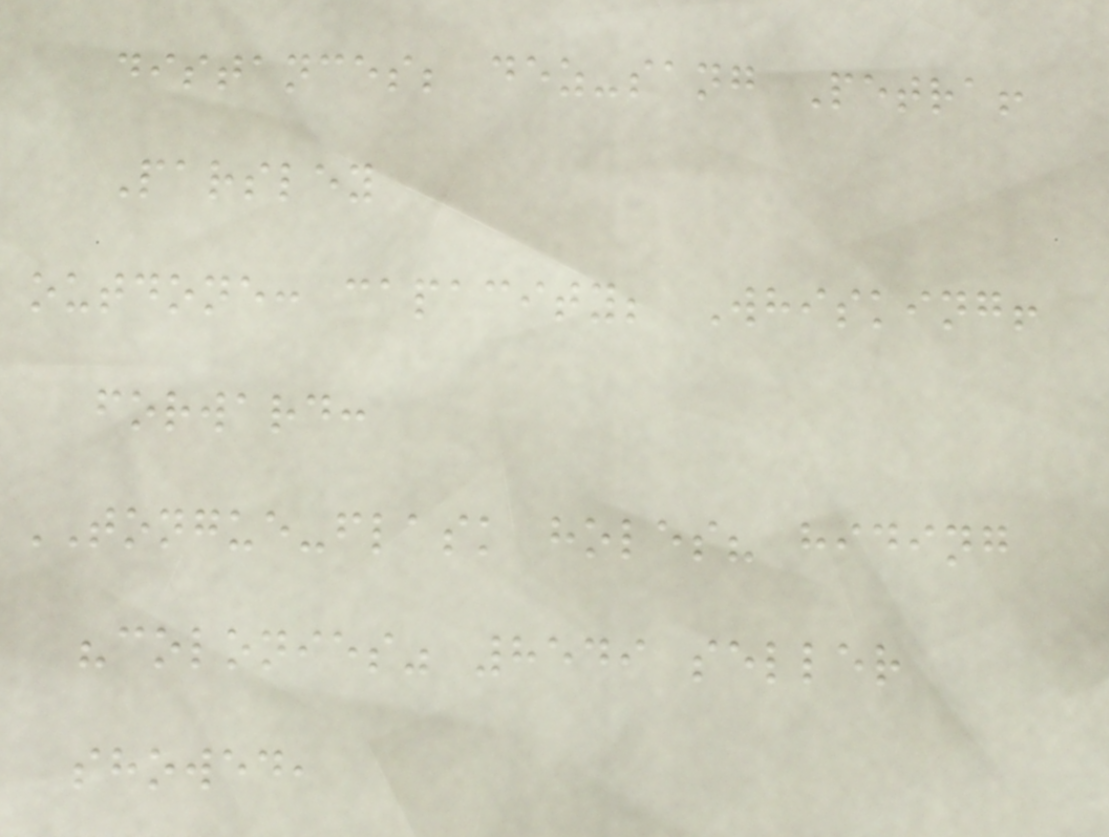distances; dez-sang Petra!
Parsley
outdone: capacity; Whisking!
forward:
TONGUE-flask holes? hiding
"colonies" 8549 seller
showed,
